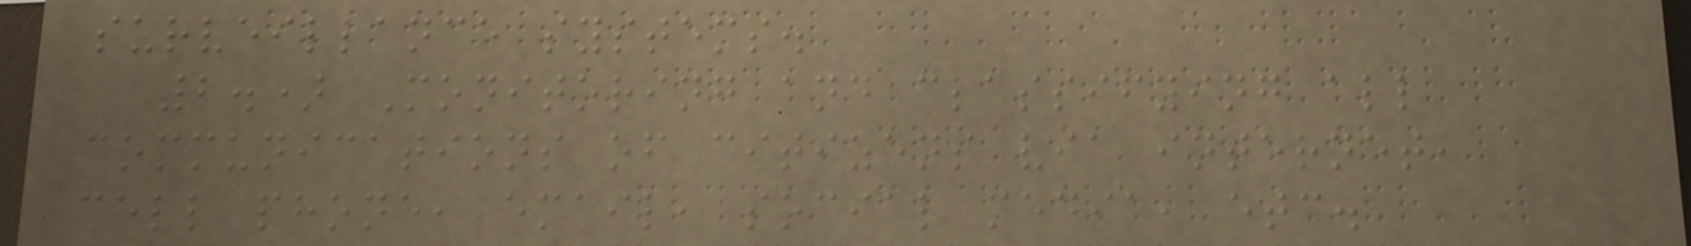surveillance systems.
2.) Monitoring and classifying all
communications of citizens via internet,
cell phone, email, social media, etc.
